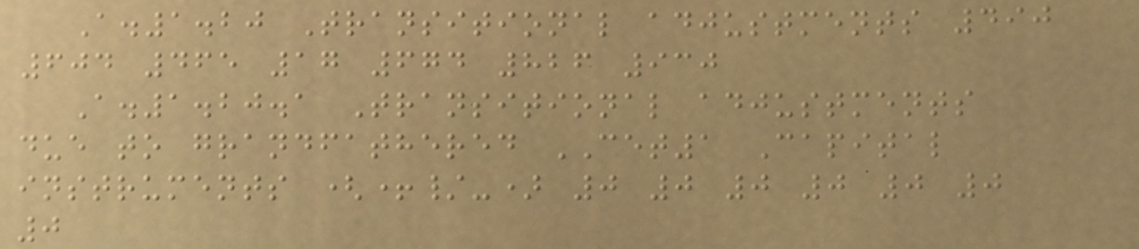A.1.20 Transitional adjustments 490
604 465 17 674 826 930
A.1.20.1 Transitional adjustments
due to grandfathered CET1 Capital
instruments (+/-) 0 0 0 0 0 0
0
